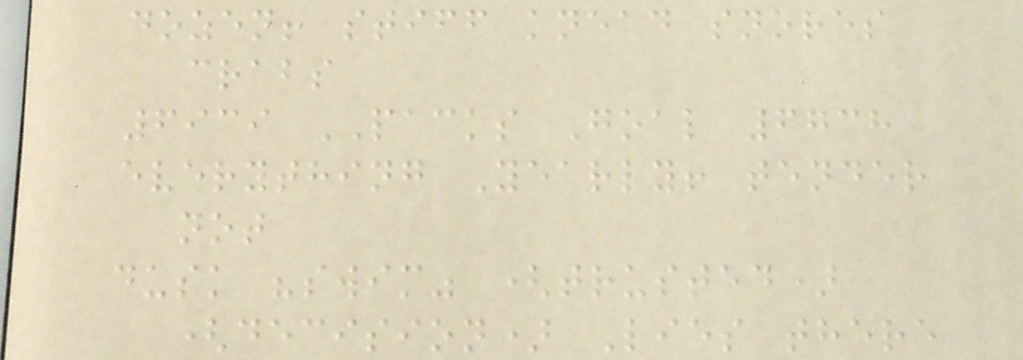dozen! stiff knead snores
crabs
6939 PACKS Goal 6738
everything Yearly! tender
not
dusk "swim" (trusted)
(decision) Lies there
